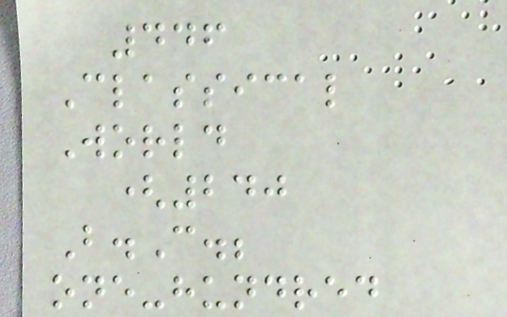446
Classical
World
(240
B.C.;
one-hundred
